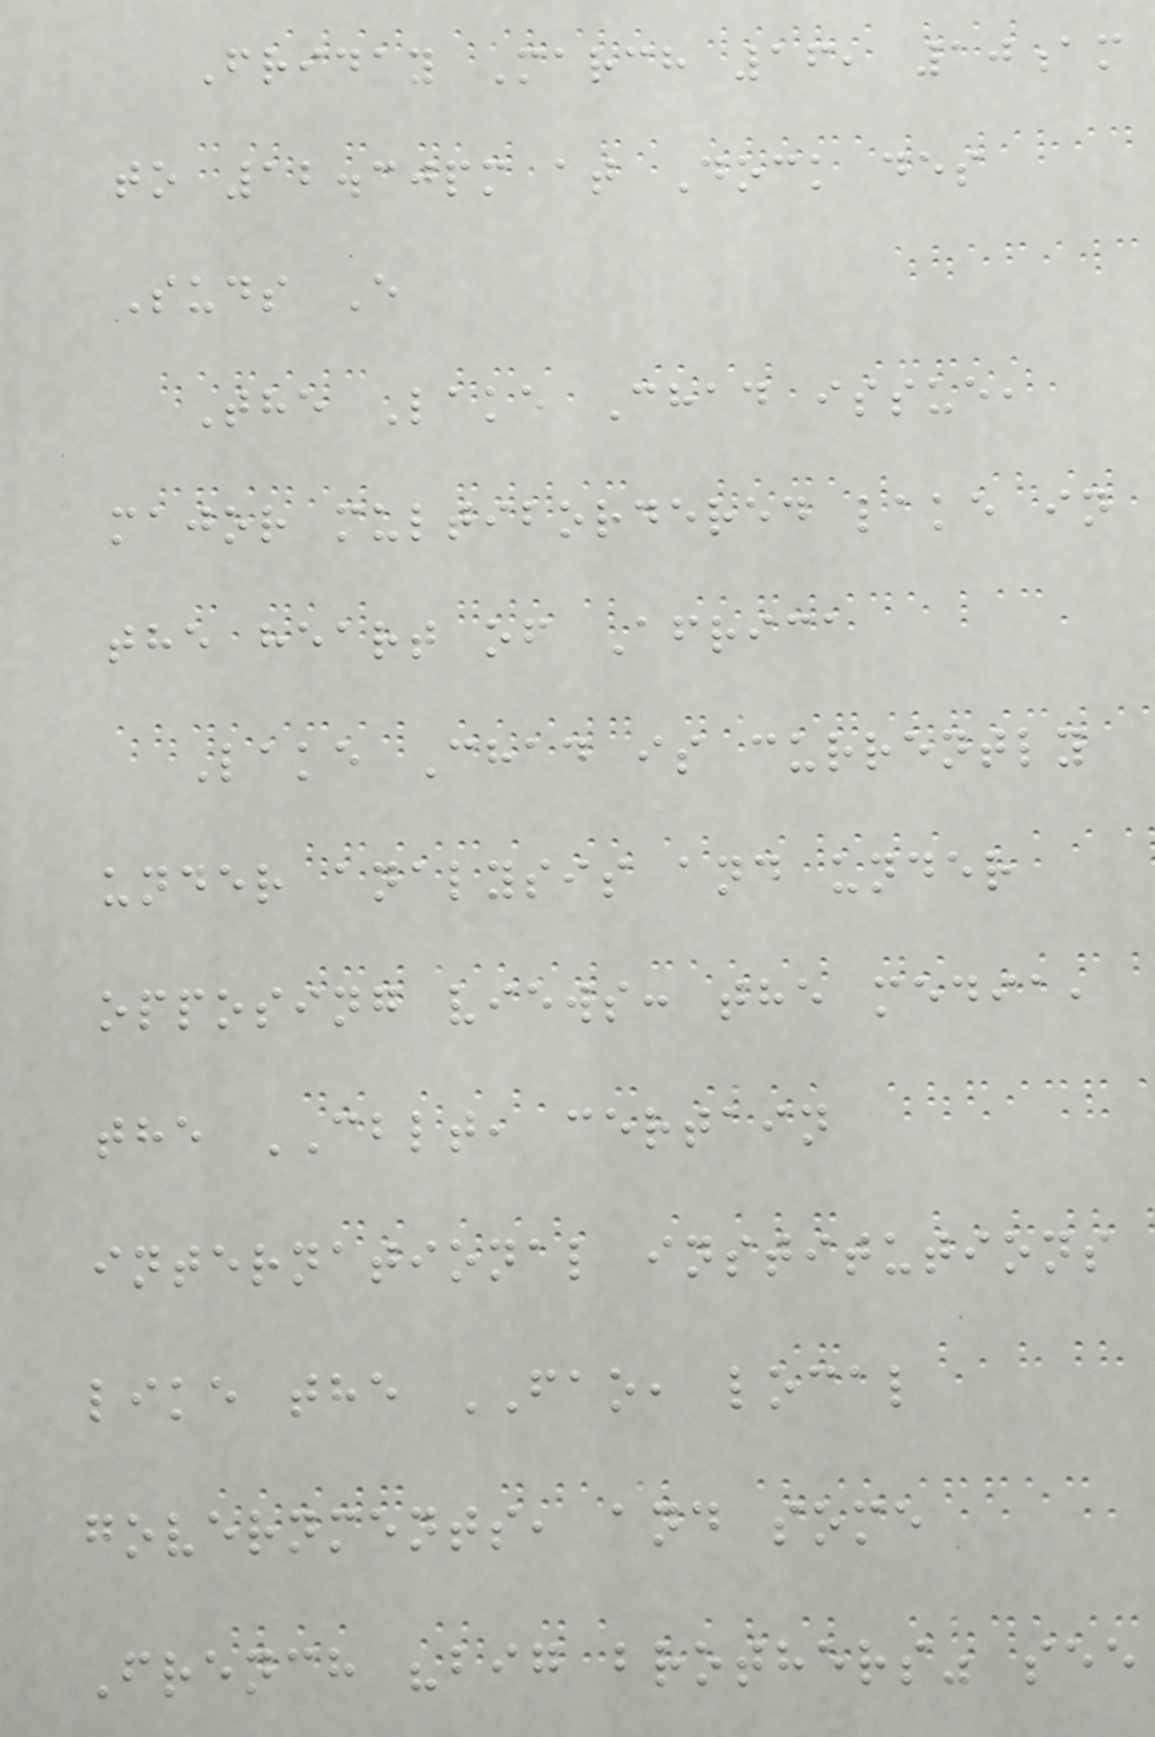Friday March 16, 10am
to 12.30pm at Dock des
Suds E
The Lake Chad issue,
major multibordered lake in
the heart of Africa
Lake Chad is currently
under analysis and under
opposing views: the media,
the CBLT, certain
international institutions
like the FAO, local
governments, and some
French "big brothers" see
